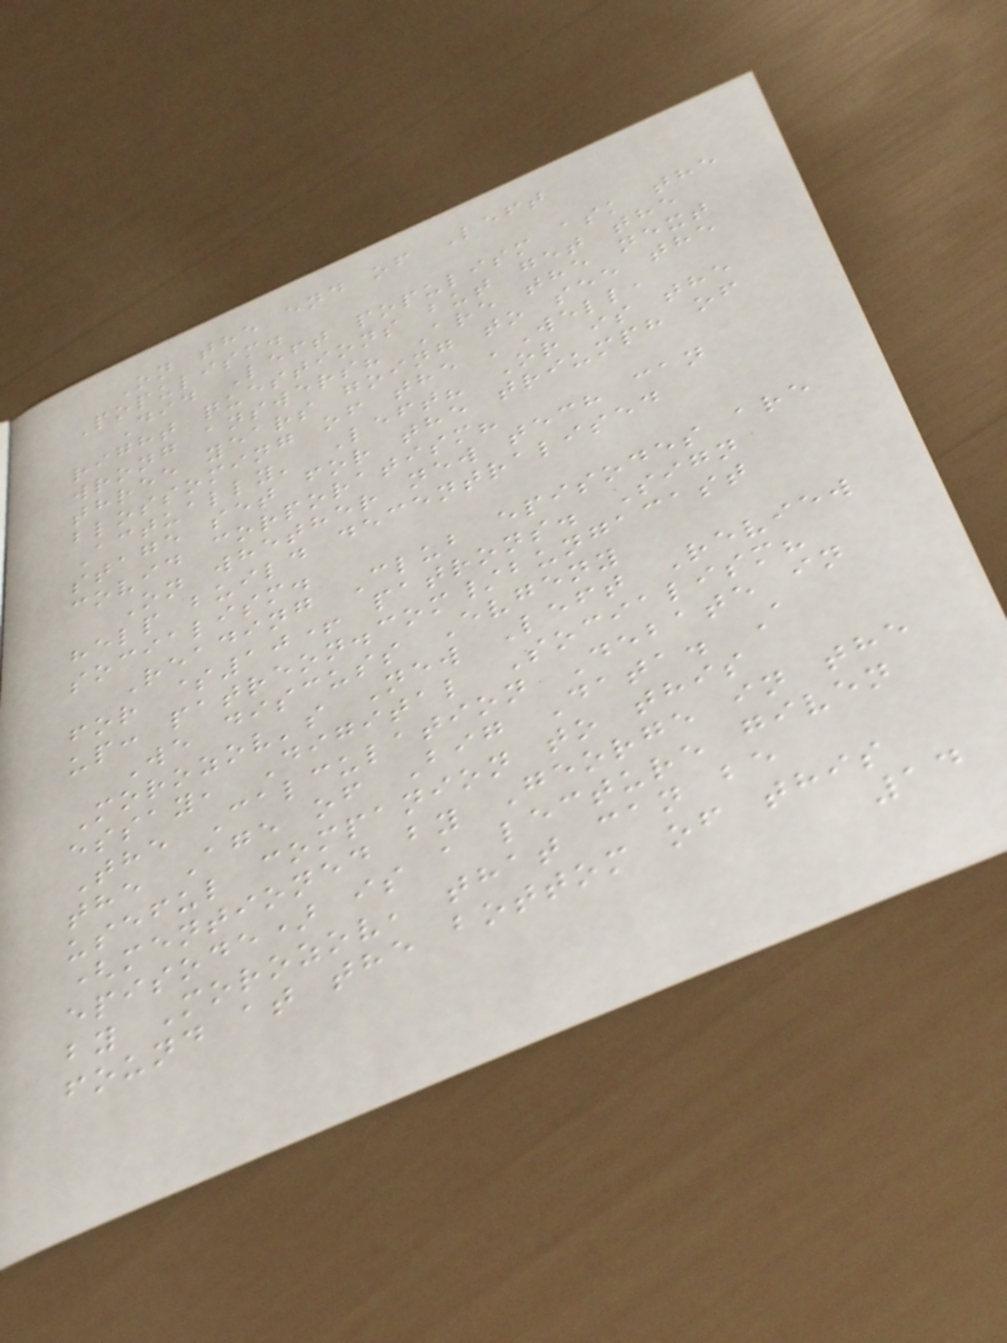On the end of Left
Populism.
Did Left populism ask the
right questions but get the
wrong answers? Are the next
three years going to see the
blossoming of the 'Well,
Actually' Left? Or is the
stage set for the triumph of
covid corporatism?
On whether new tech can
help build decentralised
socialism.
Reading Club episodes are
for $10+ patrons. Sign
up: patreon.com/bungacast
We discuss Evgeny
Morozov's New Left Review
essay, Digital Socialism?
The Calculation Debate in
the Age of Big Data. A
useful companion to this
(mentioned by George in the
episode) is a lecture given
by Morozov, that can be
found at the bottom of this
14
